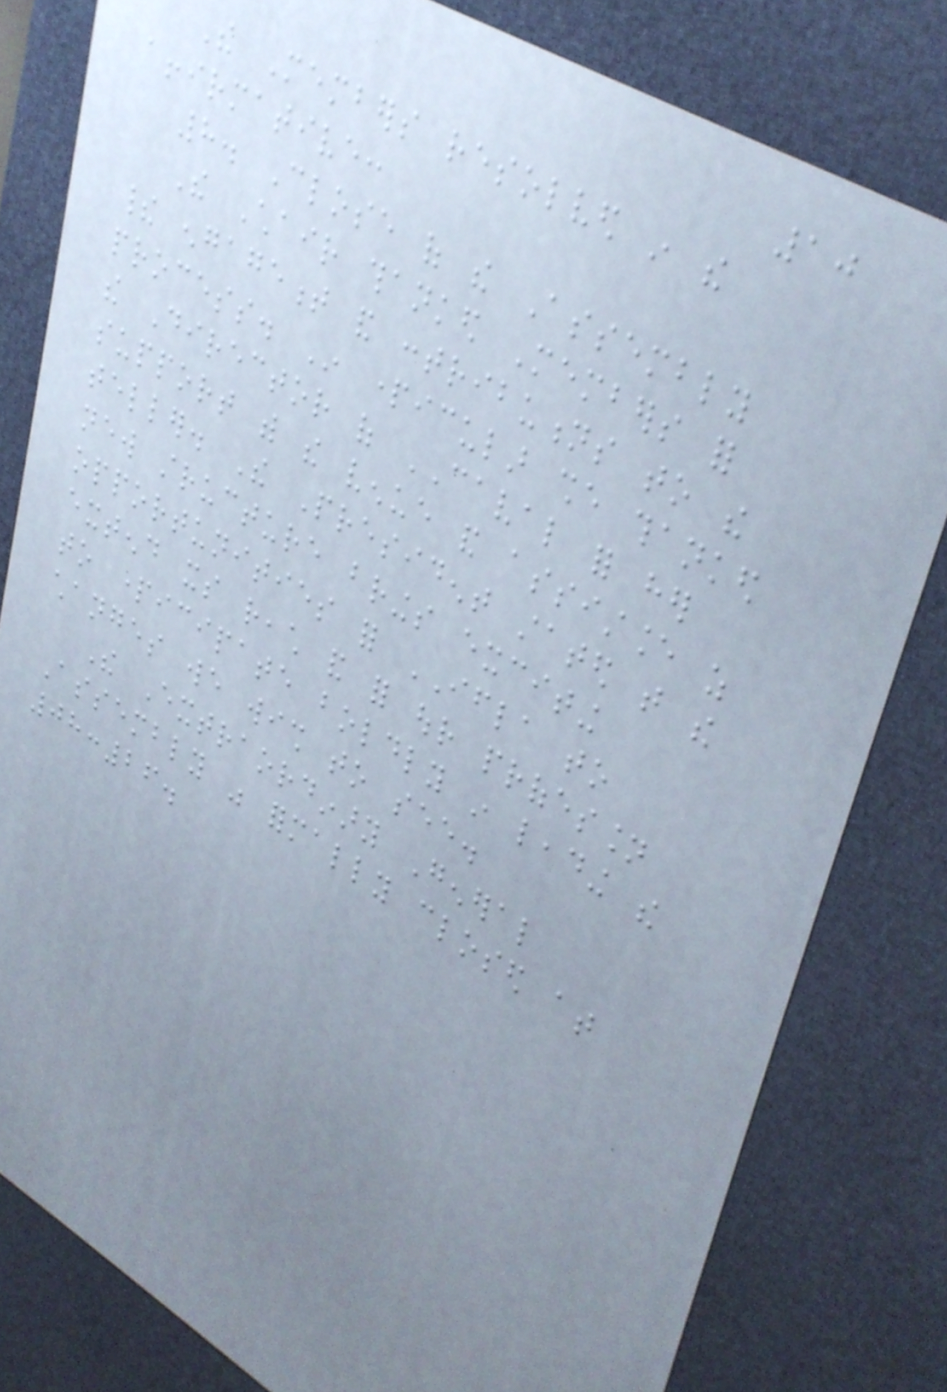10
The Members resolved in the
affirmative:
8. Close of the Assembly
The Chair thanked Members for
their engagement and contributions to the
process. In particular she thanked
the Director of CAVAL for her
support with the venue and assistance as
teller. The President stated that the
new structure brings exciting
opportunities for IFLA to
extend its reach and for our profession
to participate boldly in leading the
changes we wish to see.
The Extraordinary General
Assembly was formally closed at
08:26.
